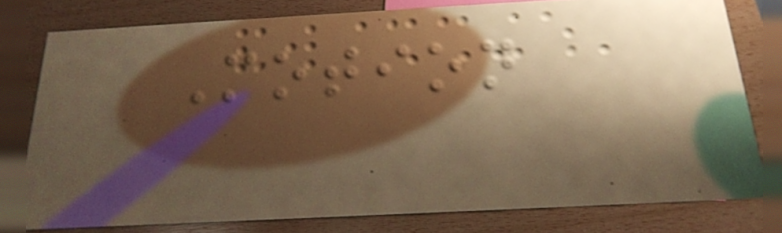Motion
